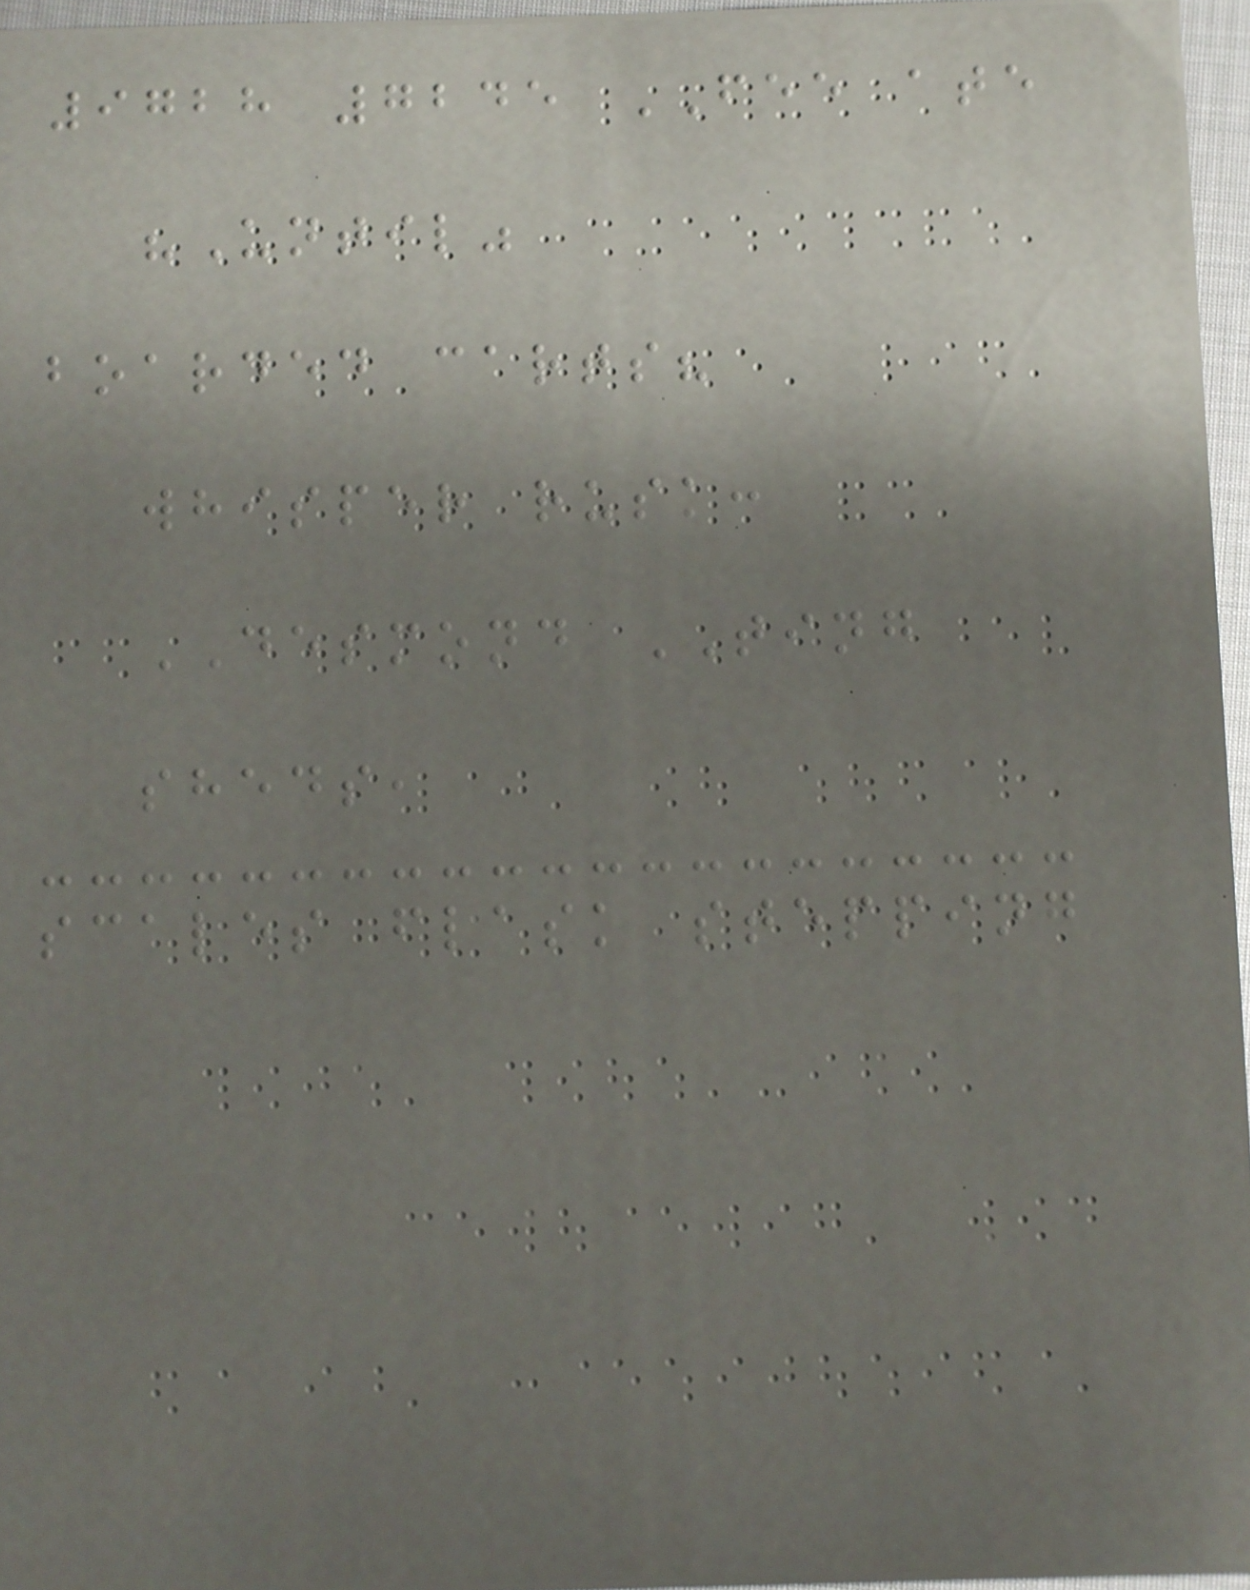9728 7245 FEE ate
"Until"
boarded carts?
whisper rusk:
DESMOND TING
sheds,
scales flask stepping
